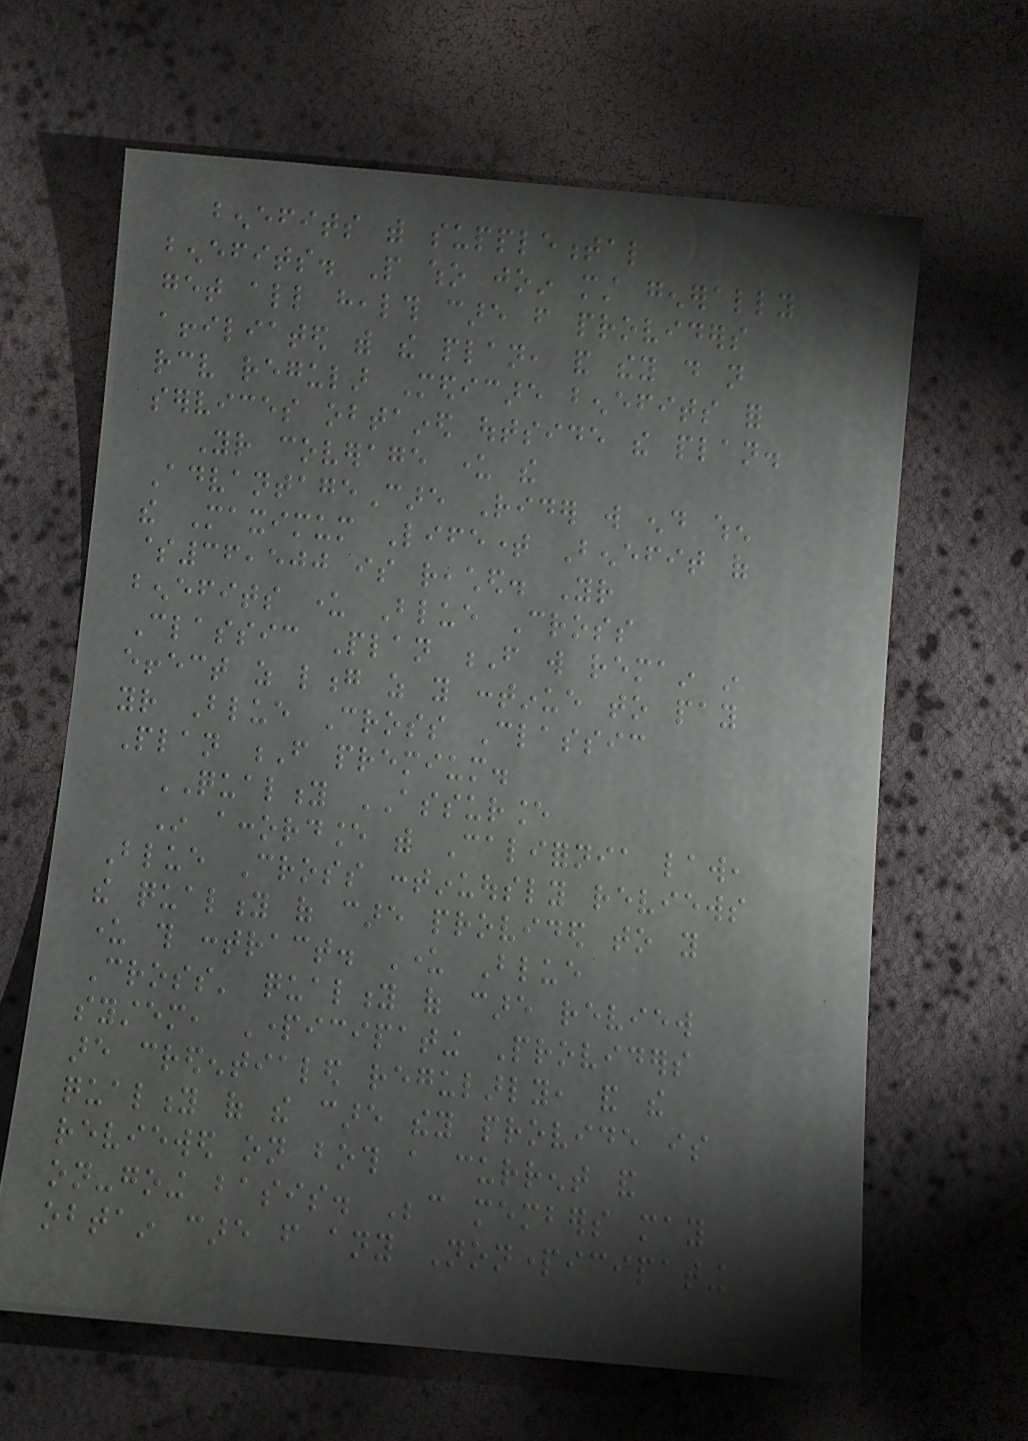benefits with supplemental
benefits. People who join must generally
get all health care from providers
affiliated with the plan, and they do not
receive regular Medicare benefits for
services obtained outside the plan.
Your coverage under the
AdvantageCare Rider will end when
the Maximum Lifetime Benefit of
$36,500 is reached. Your
benefits under Blue Cross
Classic Plan F will remain in
effect as long as you continue to pay
your Blue Cross Classic
Plan F premium.
QUALITY ASSURANCE
In accordance with California law,
Blue Cross continuously reviews
the quality of care provided to you
under this contract. Under Blue
Cross' quality of care review
system, Participating Providers
are credentialed regularly, and the
quality of the care they provide is
reviewed on both a current and
on-going basis. Because members may
obtain care from any Nonparticipating
